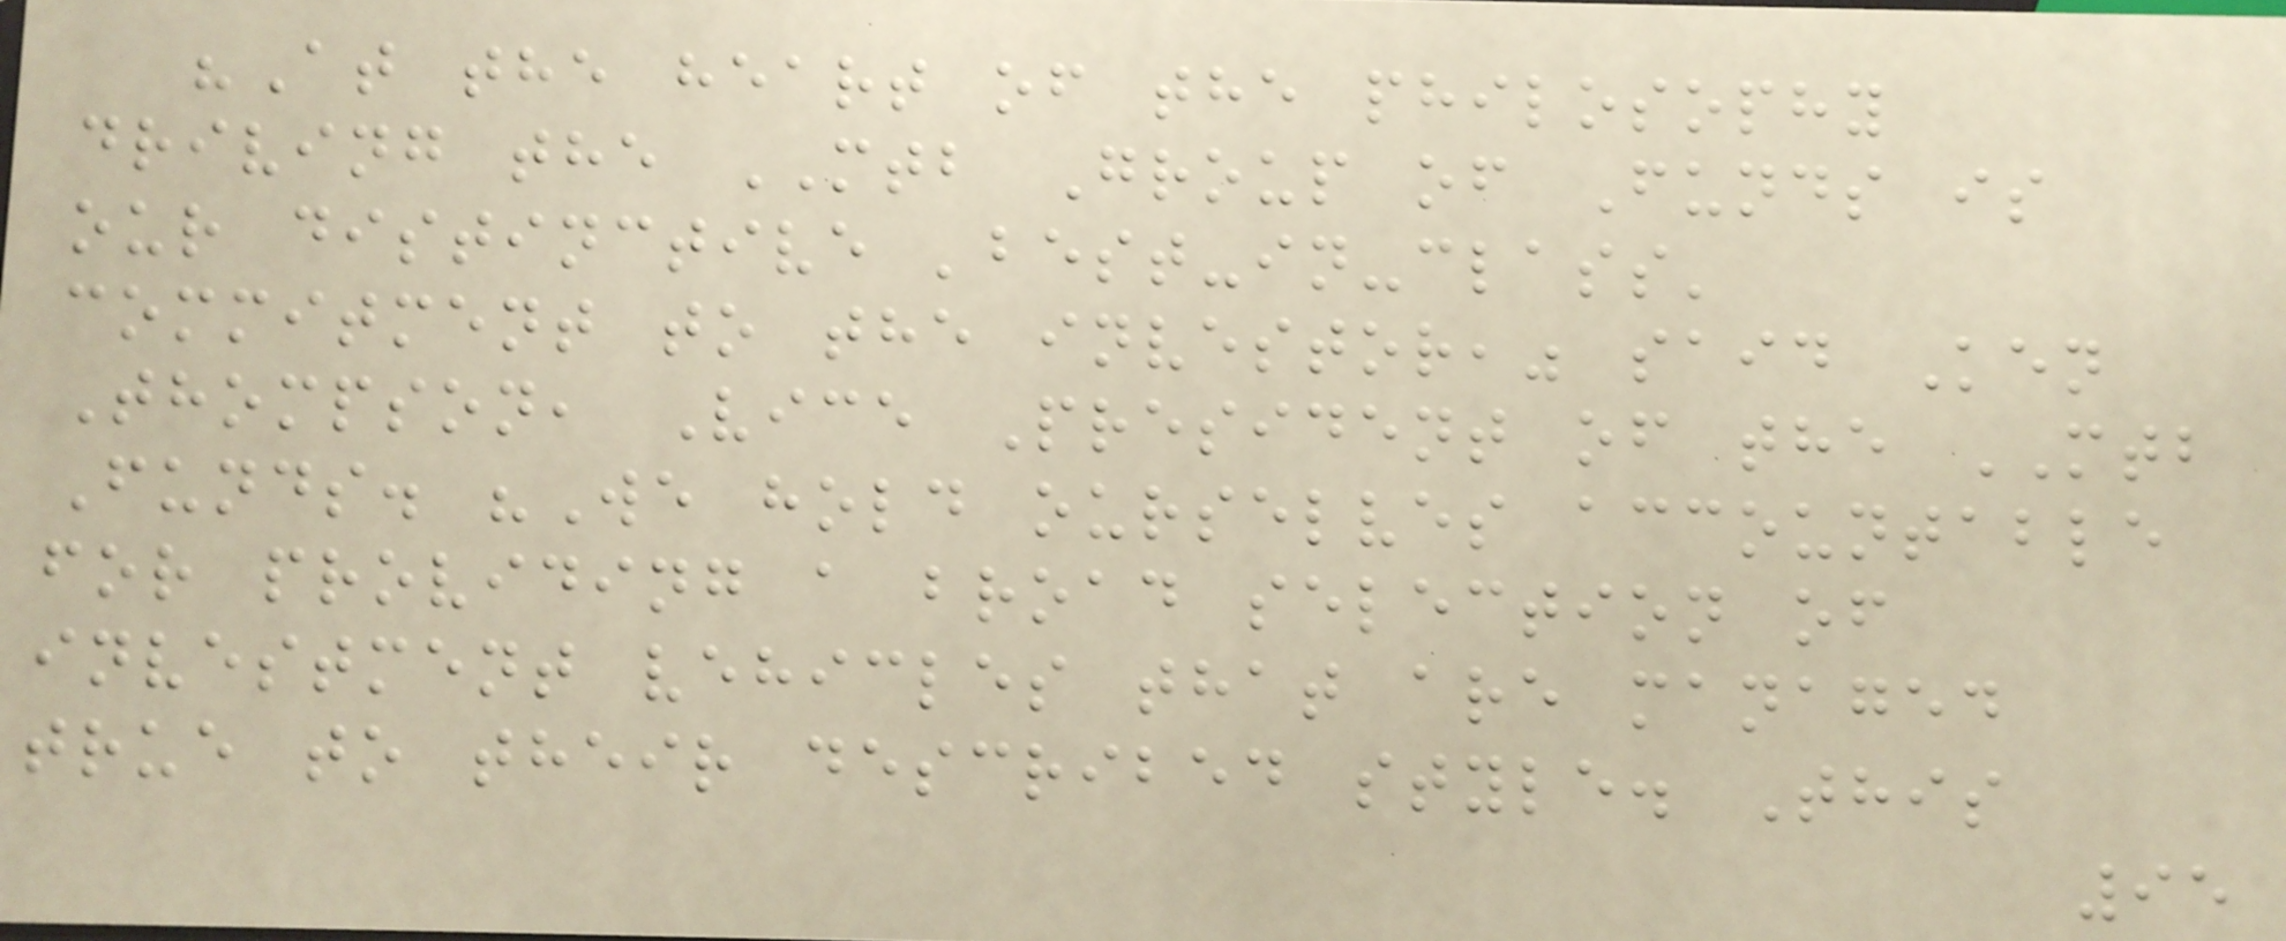"At the heart of the philosophy
driving the MTB Group of Funds is
our distinctive 'best-in-class'
commitment to the investor," said Ken
Thompson, Vice President of the MTB
Funds. "We hold ourselves accountable
for providing a broad selection of
investment vehicles that are managed
true to their described style. This
95
